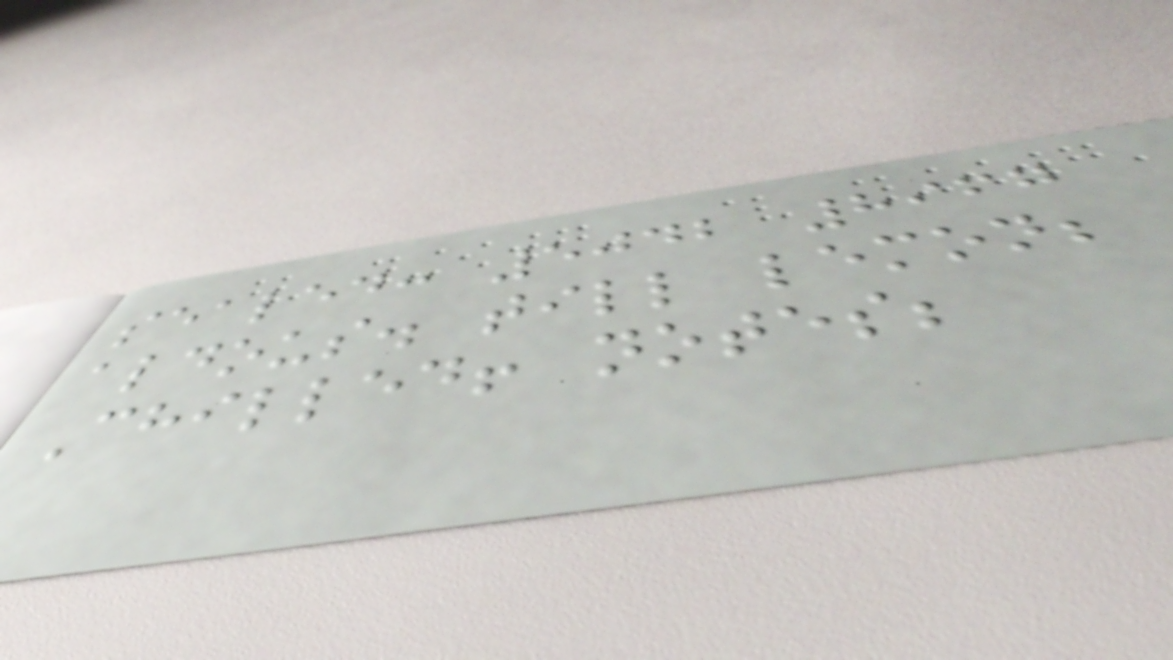sealed: 5042 8967
aldous. till lemon;
Chilled! notes;
